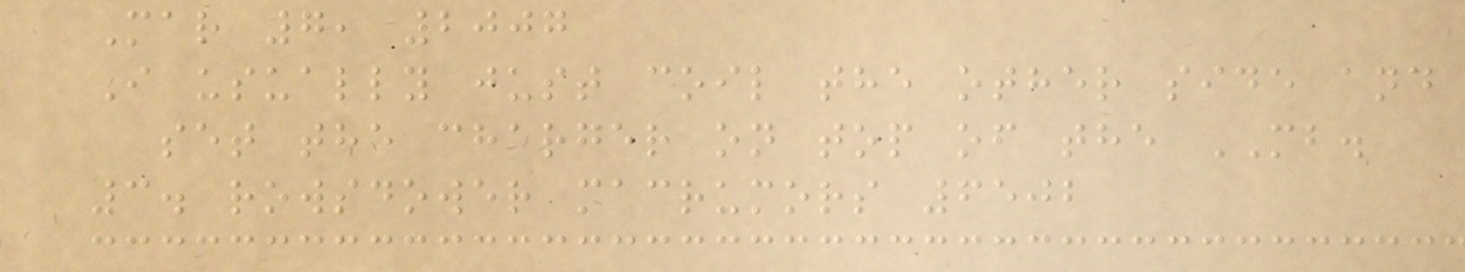Mar 7, 2007
I usually just coil the other side and
set the charger on top of the MB.
3. rowsdower macrumors 6502
